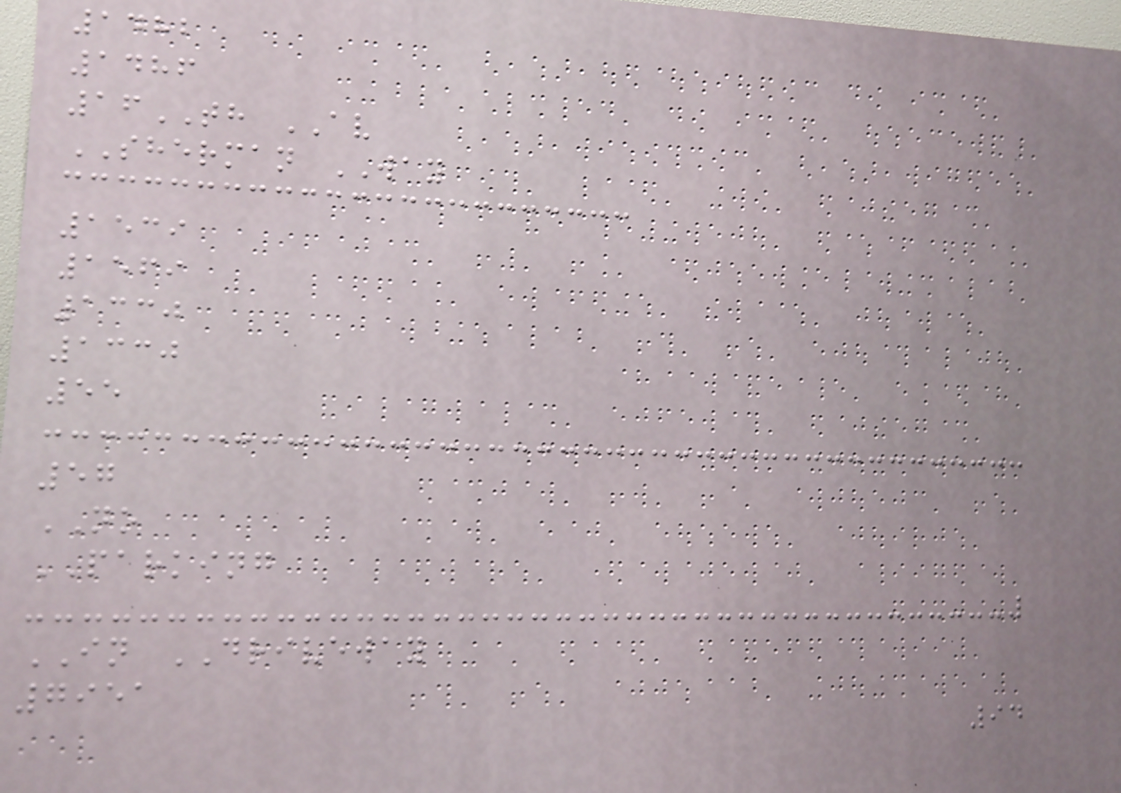1482
1486
16TH AV
SHERMAN WAY
1539
1569
1330
1330
55
57
NO
PARKING
IN DRIVEWAY
7951
94
